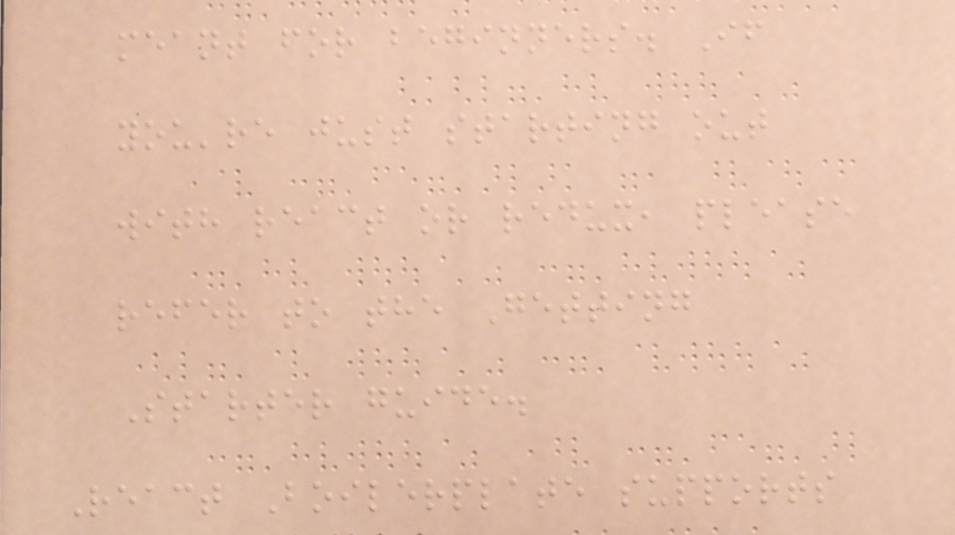meant for beginners. If
you're just starting out
with react or redux, please
refer to the Getting
Starter guide.
React Boilerplate supports
